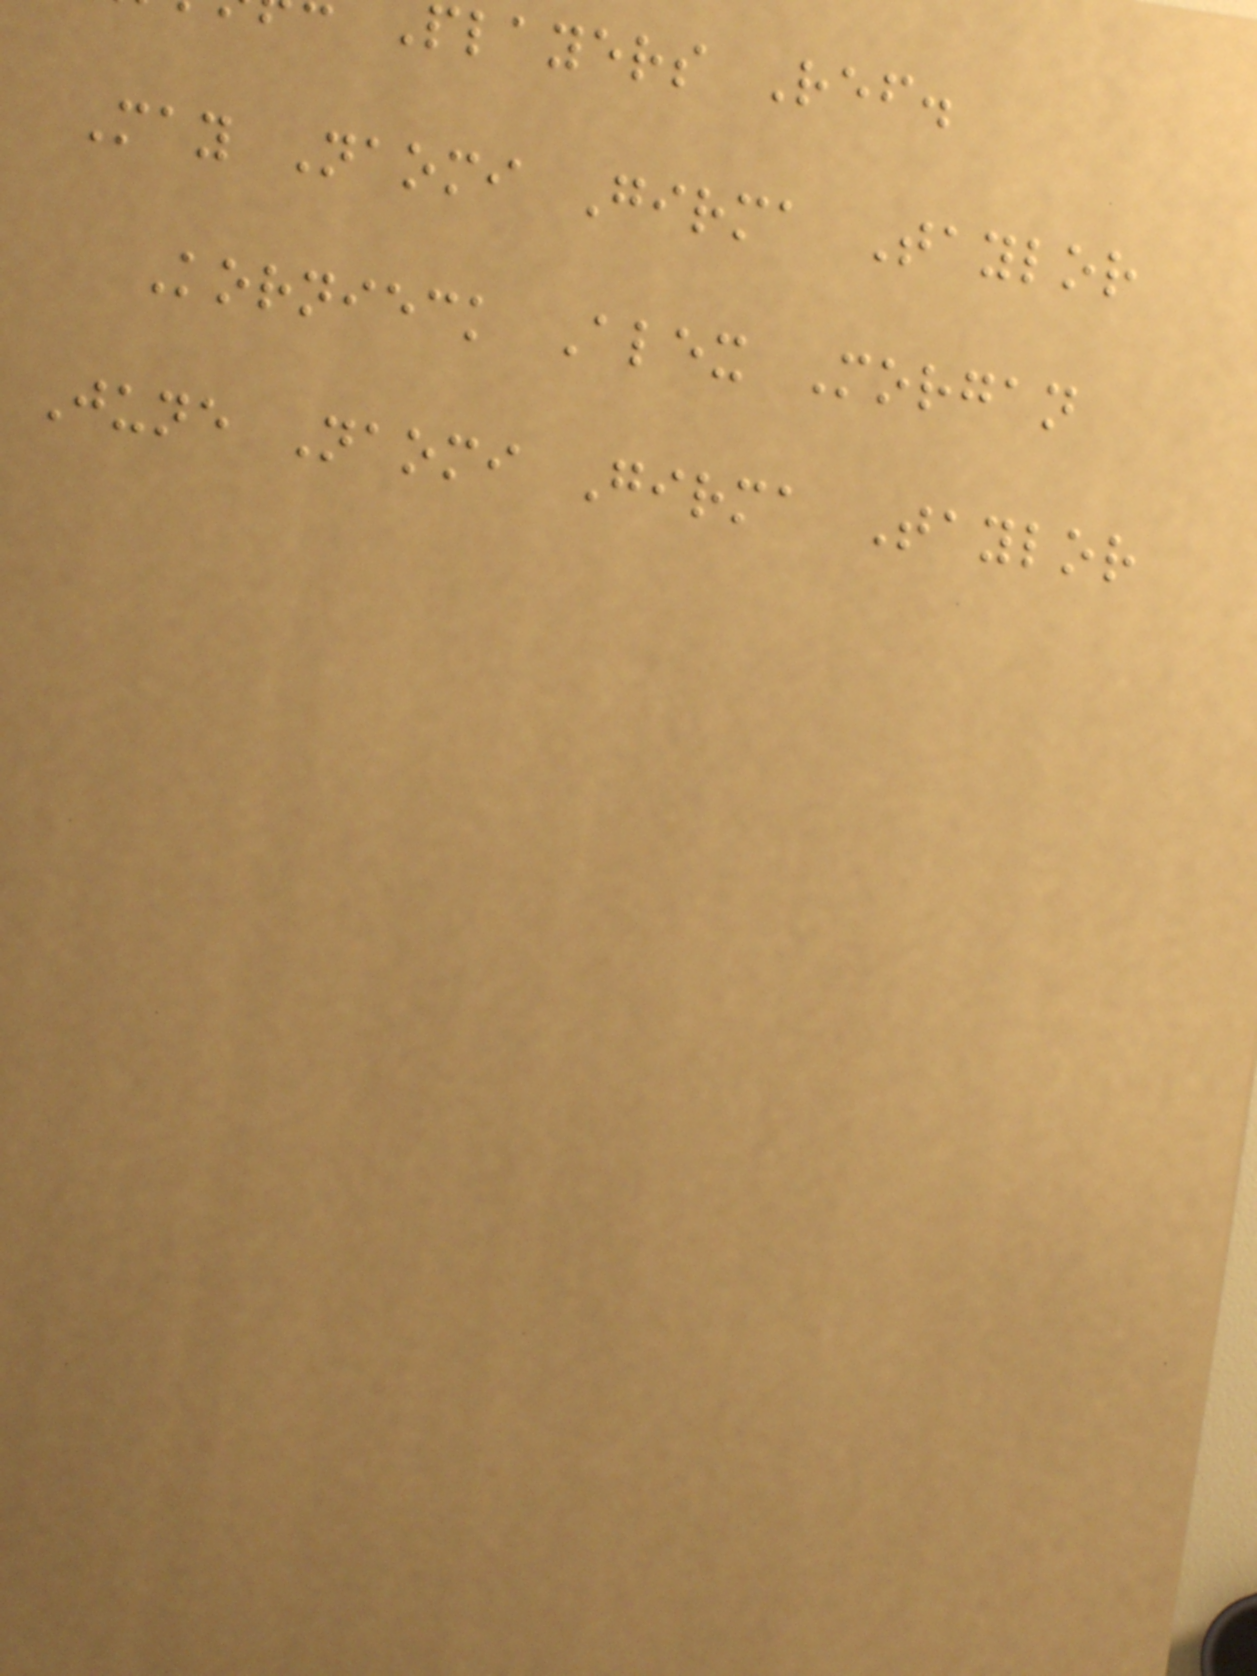players Ref.
May Naomi Girma Taylor
Kornieck Alex Morgan
June Naomi Girma Taylor
